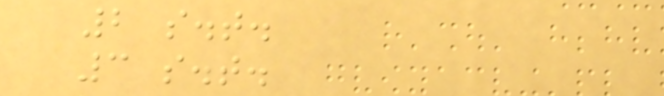2 s.t.
3 s.t.
